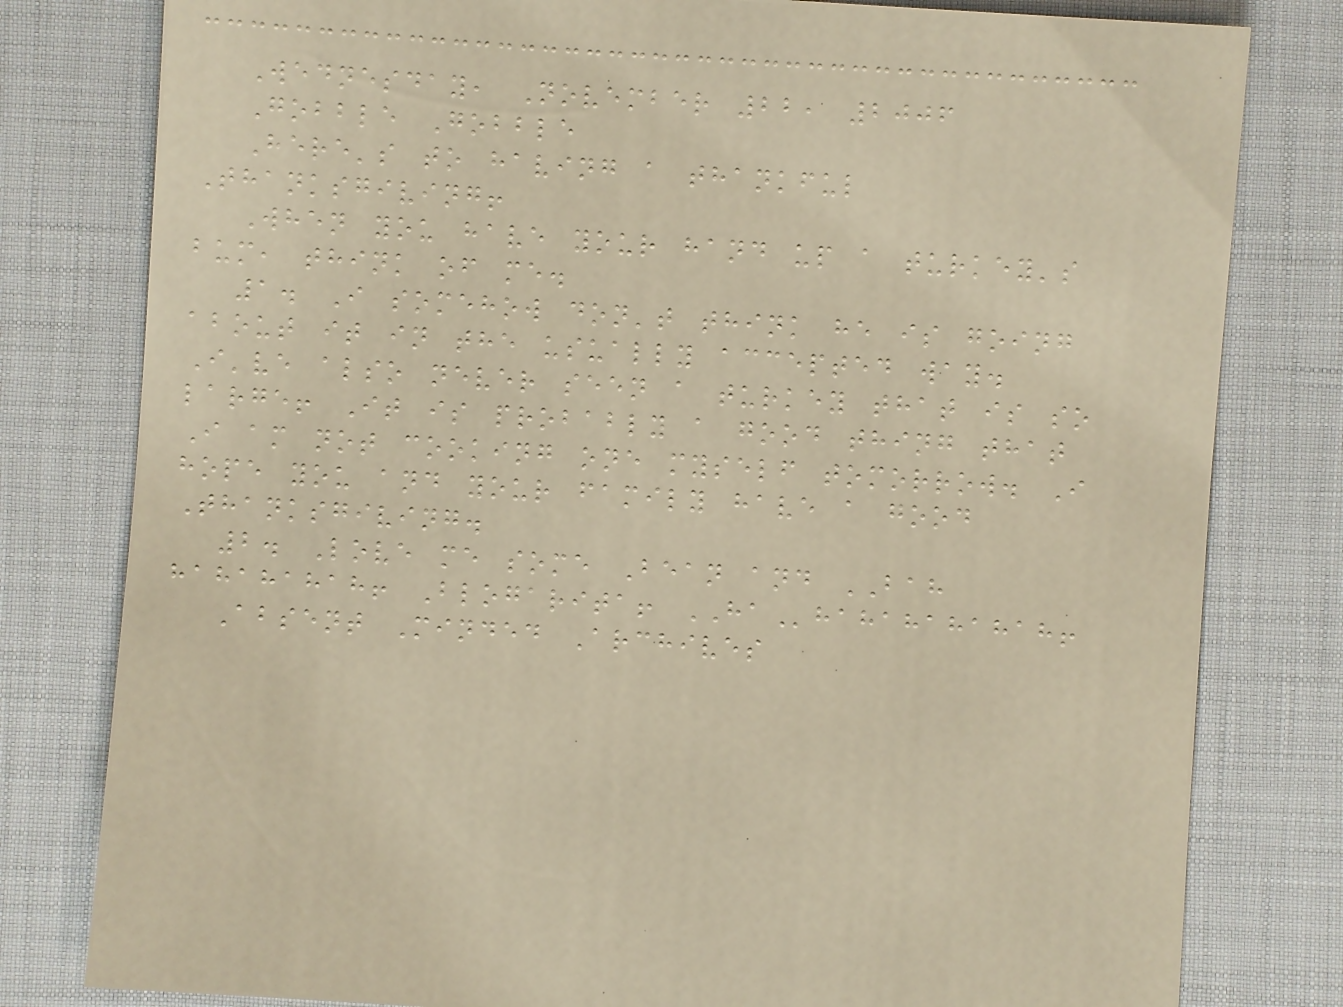Wednesday, November 22, 2006
Gobble Gobble
Here's to having a thankful
Thanksgiving!
When you have your hand up a turkey's
bum, think of me.
1. I somehow don't think he is going
about it in the usually accepted way.
I've also never seen a turkey that is so
large! It is probably a good thing that
I am not cooking one myself tomorrow. I
hope you and your family have a good
Thanksgiving.
2. Love me some Bean and BAH
hahahahah! Blogarita! HAhahahahahah!
Absent Minded Archives
